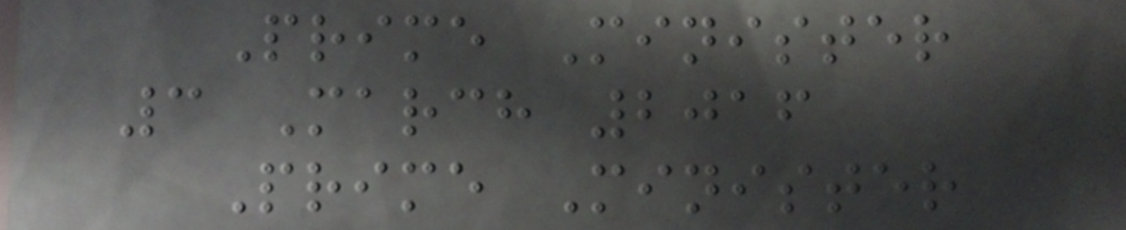Prime Minister
3 March 2016
Prime Minister
